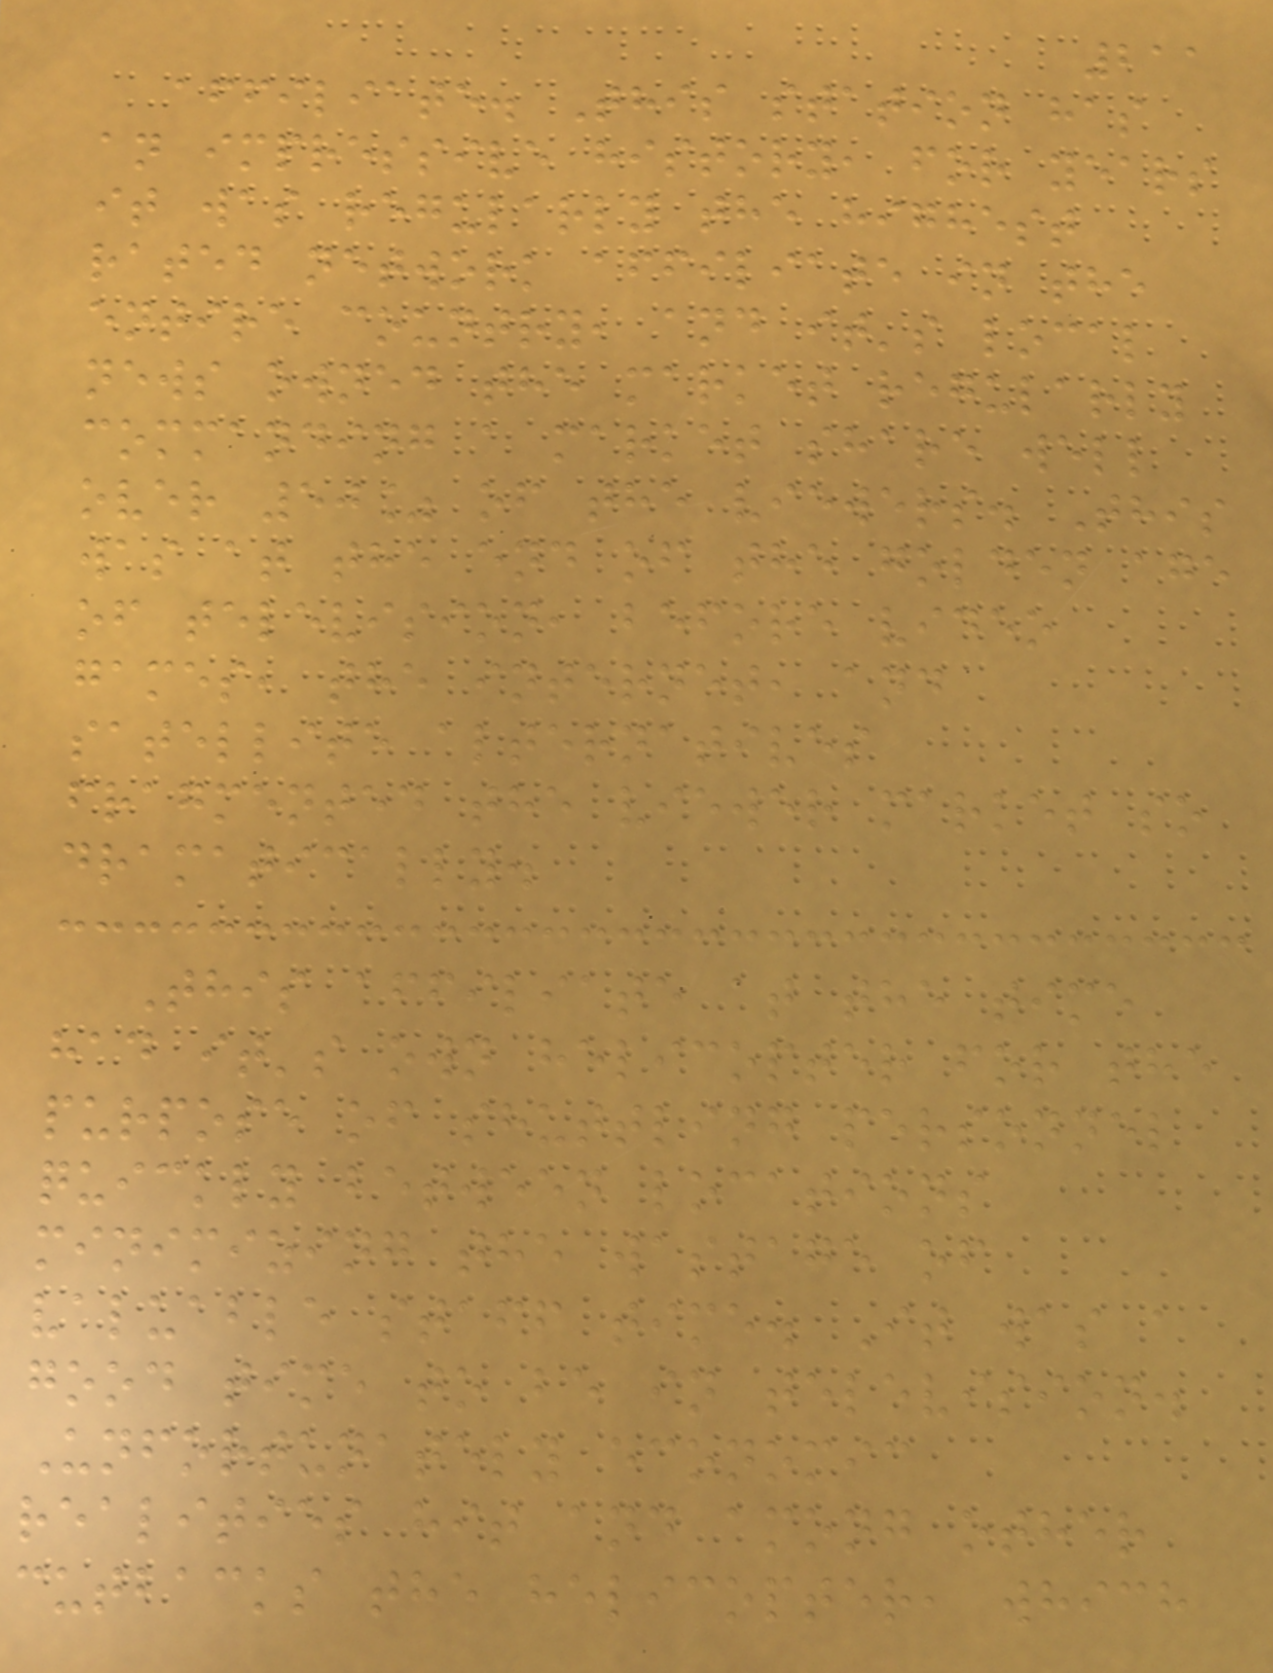211
affiliate. This station has
an impressive history, for years
it was regularly the highest
rated network affiliate in the
entire country, and it's local
news owned the market regularly
commanding a market share well
over 50% of the viewers. This
was at the end of the golden age
of television, before video
games, the internet, and
satellite alternatives
fragmented the viewer market so
dramatically.
This affiliate at the time
had it's own helicopter for the
purpose of shuttling personnel
quickly between locations
minimizing the wastage of
valuable staff time. It was a
good time to be in television.
Unfortunately economic
realities hit and among other
cutbacks the helicopter, which
